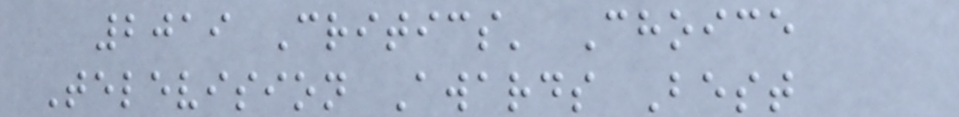2019 Critics' Choice
Television Awards Best
